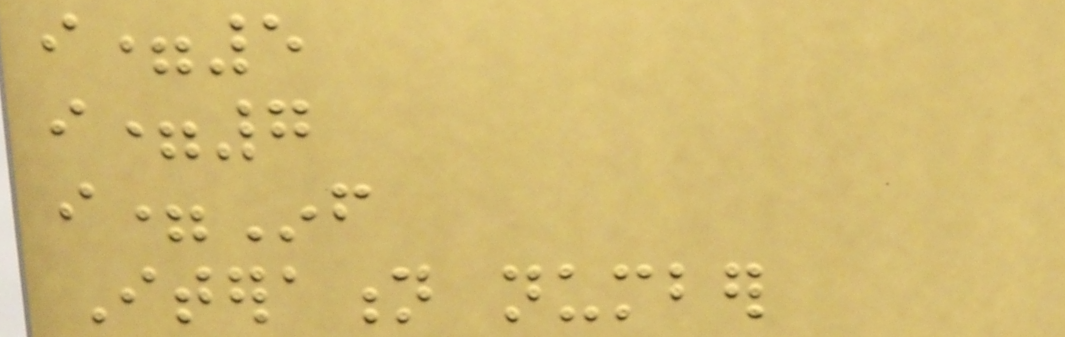i=5
i=7
i=Inf
Iteration number
